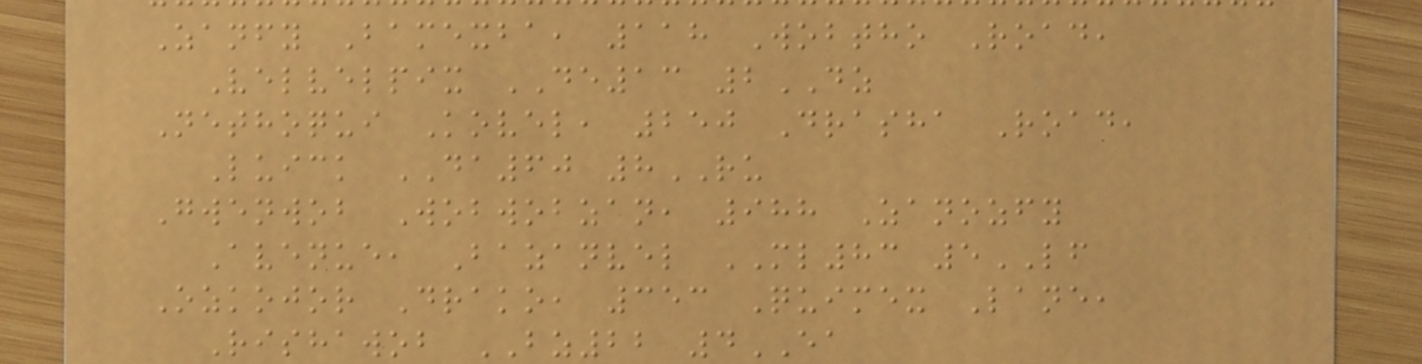Zanfy Bamexba, 118 Wobtho Road,
Velvelpix DE13 2DZ
Nethoqui Kovel, 250 Drasha Road,
Luick DA60 8RU
Gwenwob Wobwobzan, 988 Zanozfy
Avenue, Bazanvel ML83 5LF
Ozkojor Drako, 353 Quimex Lane,
Rishawob BZ22 4EA
